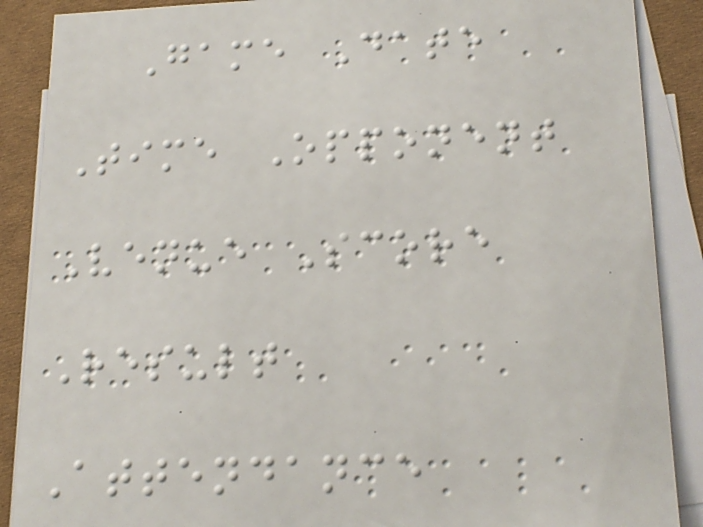Game Date
Time Opponent
Venue Score
Result
Attendance
